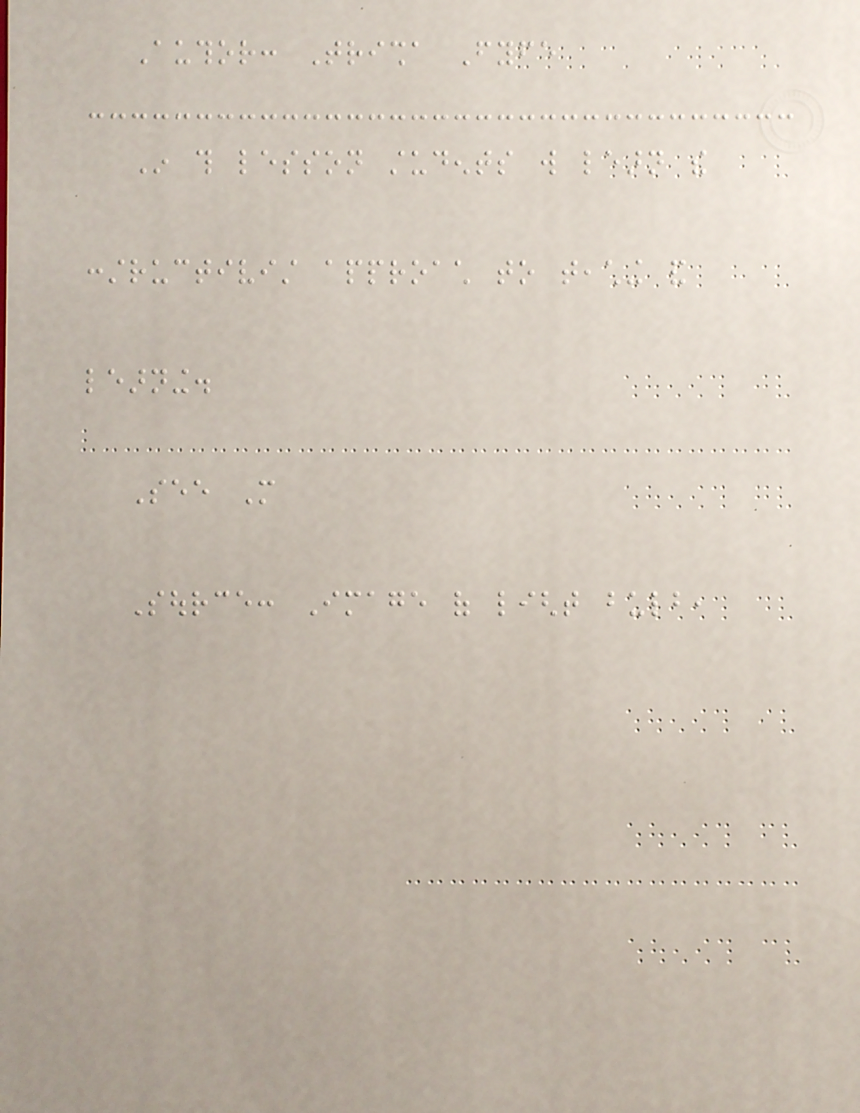Author: Trisha Fyfe
In this lesson students will learn the
constructivist approach to teaching and
learning.
See More
Source: Image of light bulb,
